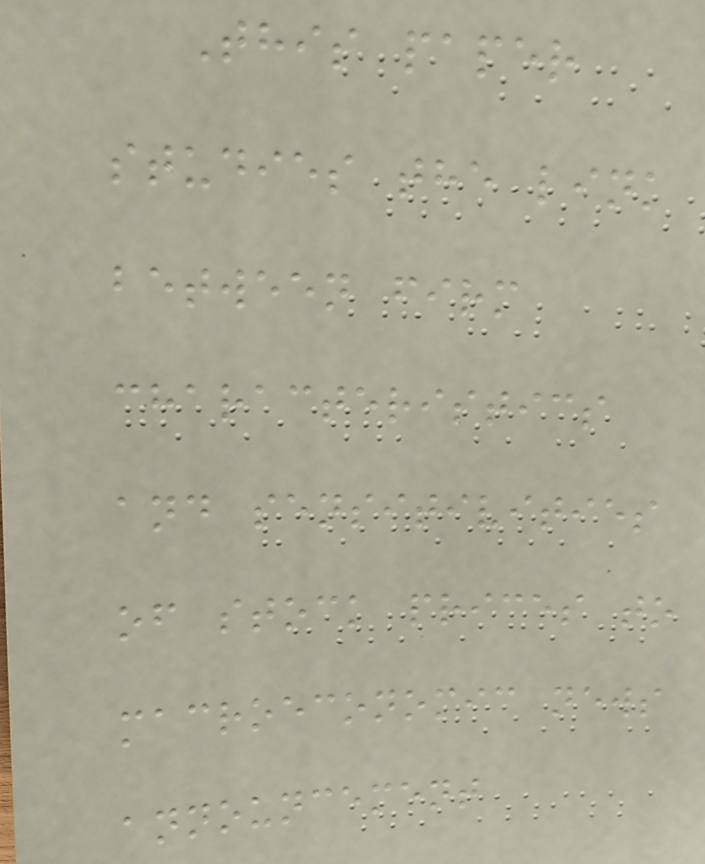This paper
studies the link
between firm
characteristics
and sensitivities
of stock prices to
macroeconomic news
announcement
